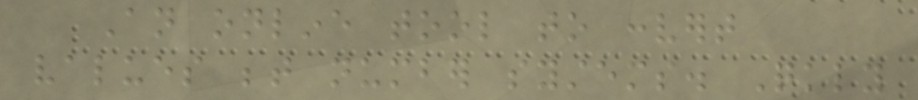An online tool to convert
values between number systems. Quickly
